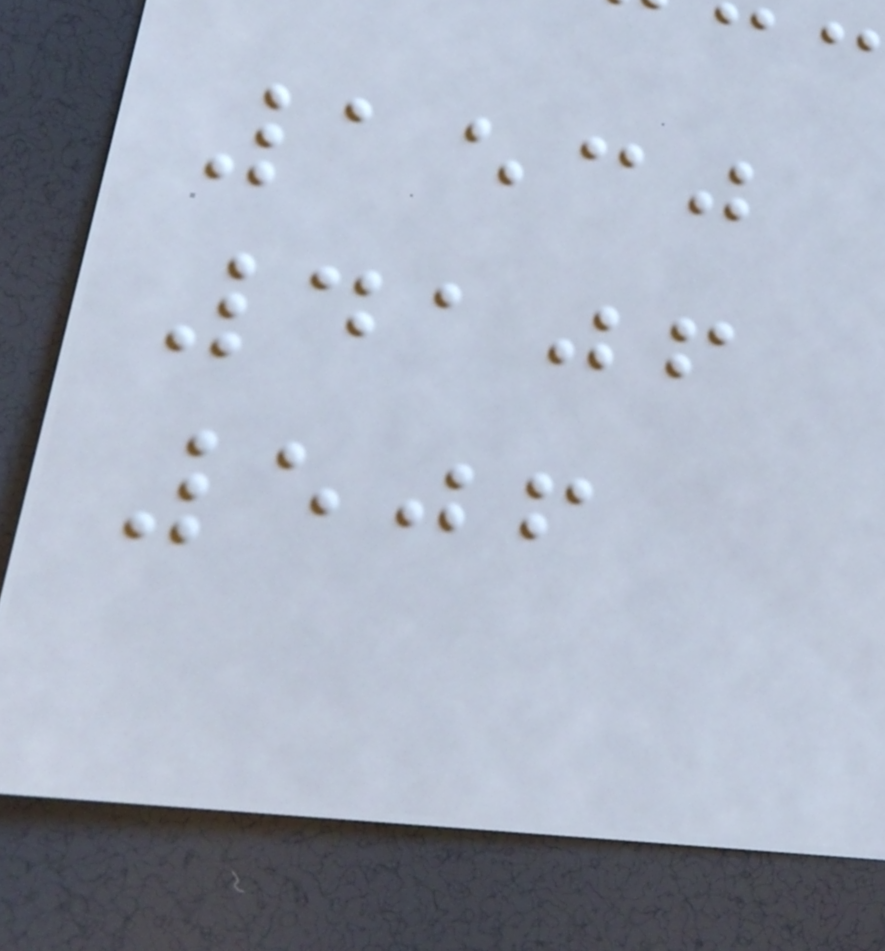1530
4106
506
